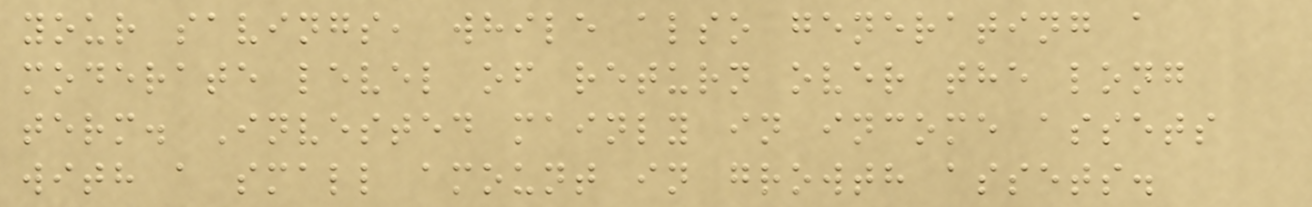your savings, while also generating a
moderate level of return over the long
term. Invested mainly in income assets
with a small amount in growth assets.
